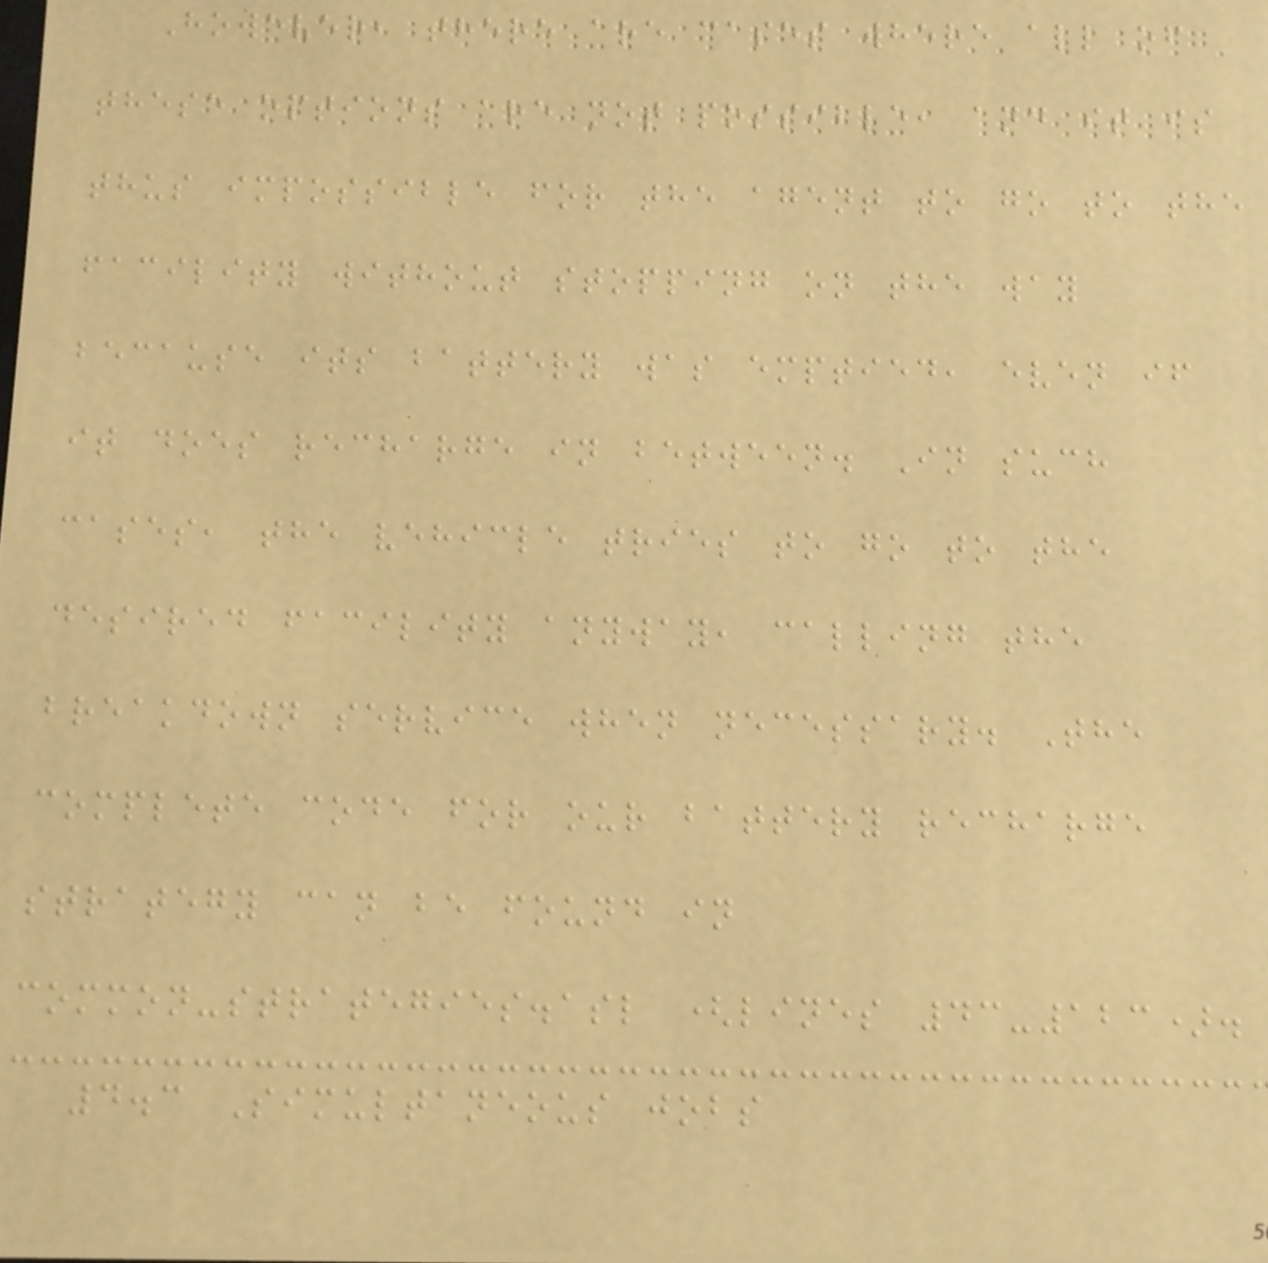However, there are cases where all of
these options are not possible, and it is
thus impossible for the agent to go to the
facility without stopping on the way
because its battery was emptied, even if
it does recharge in between. In such
cases, the vehicle tries to go to the
desired facility anyway, calling the
breakdown service when necessary. The
complete code for our battery recharge
strategy can be found in
common-strategies.asl (lines 43-123).
4.3 Simultaneous jobs
